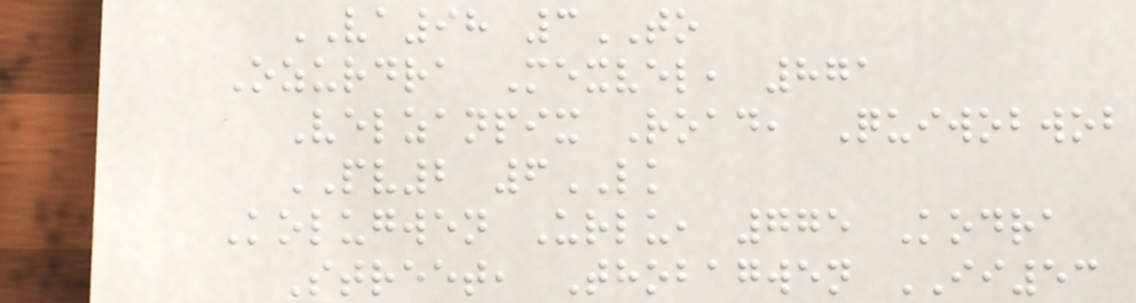VA98 3TO
Ozurdra Mexvel, 871
Velzanpix Road, Quiwobwob
PV2 6LK
Kolugwen Urlu, 775 Kodra
Street, Thobagwen II53
